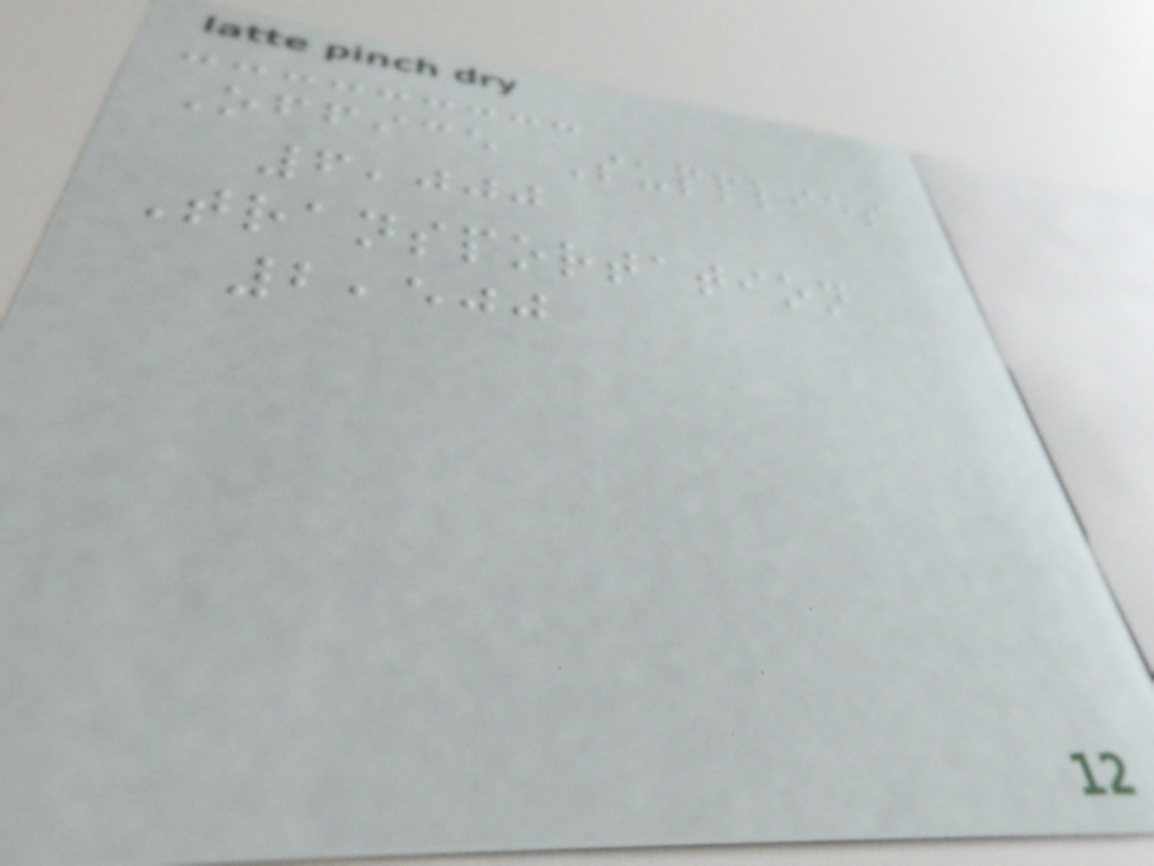Office Supplies
6,000
Transportation
2,500
